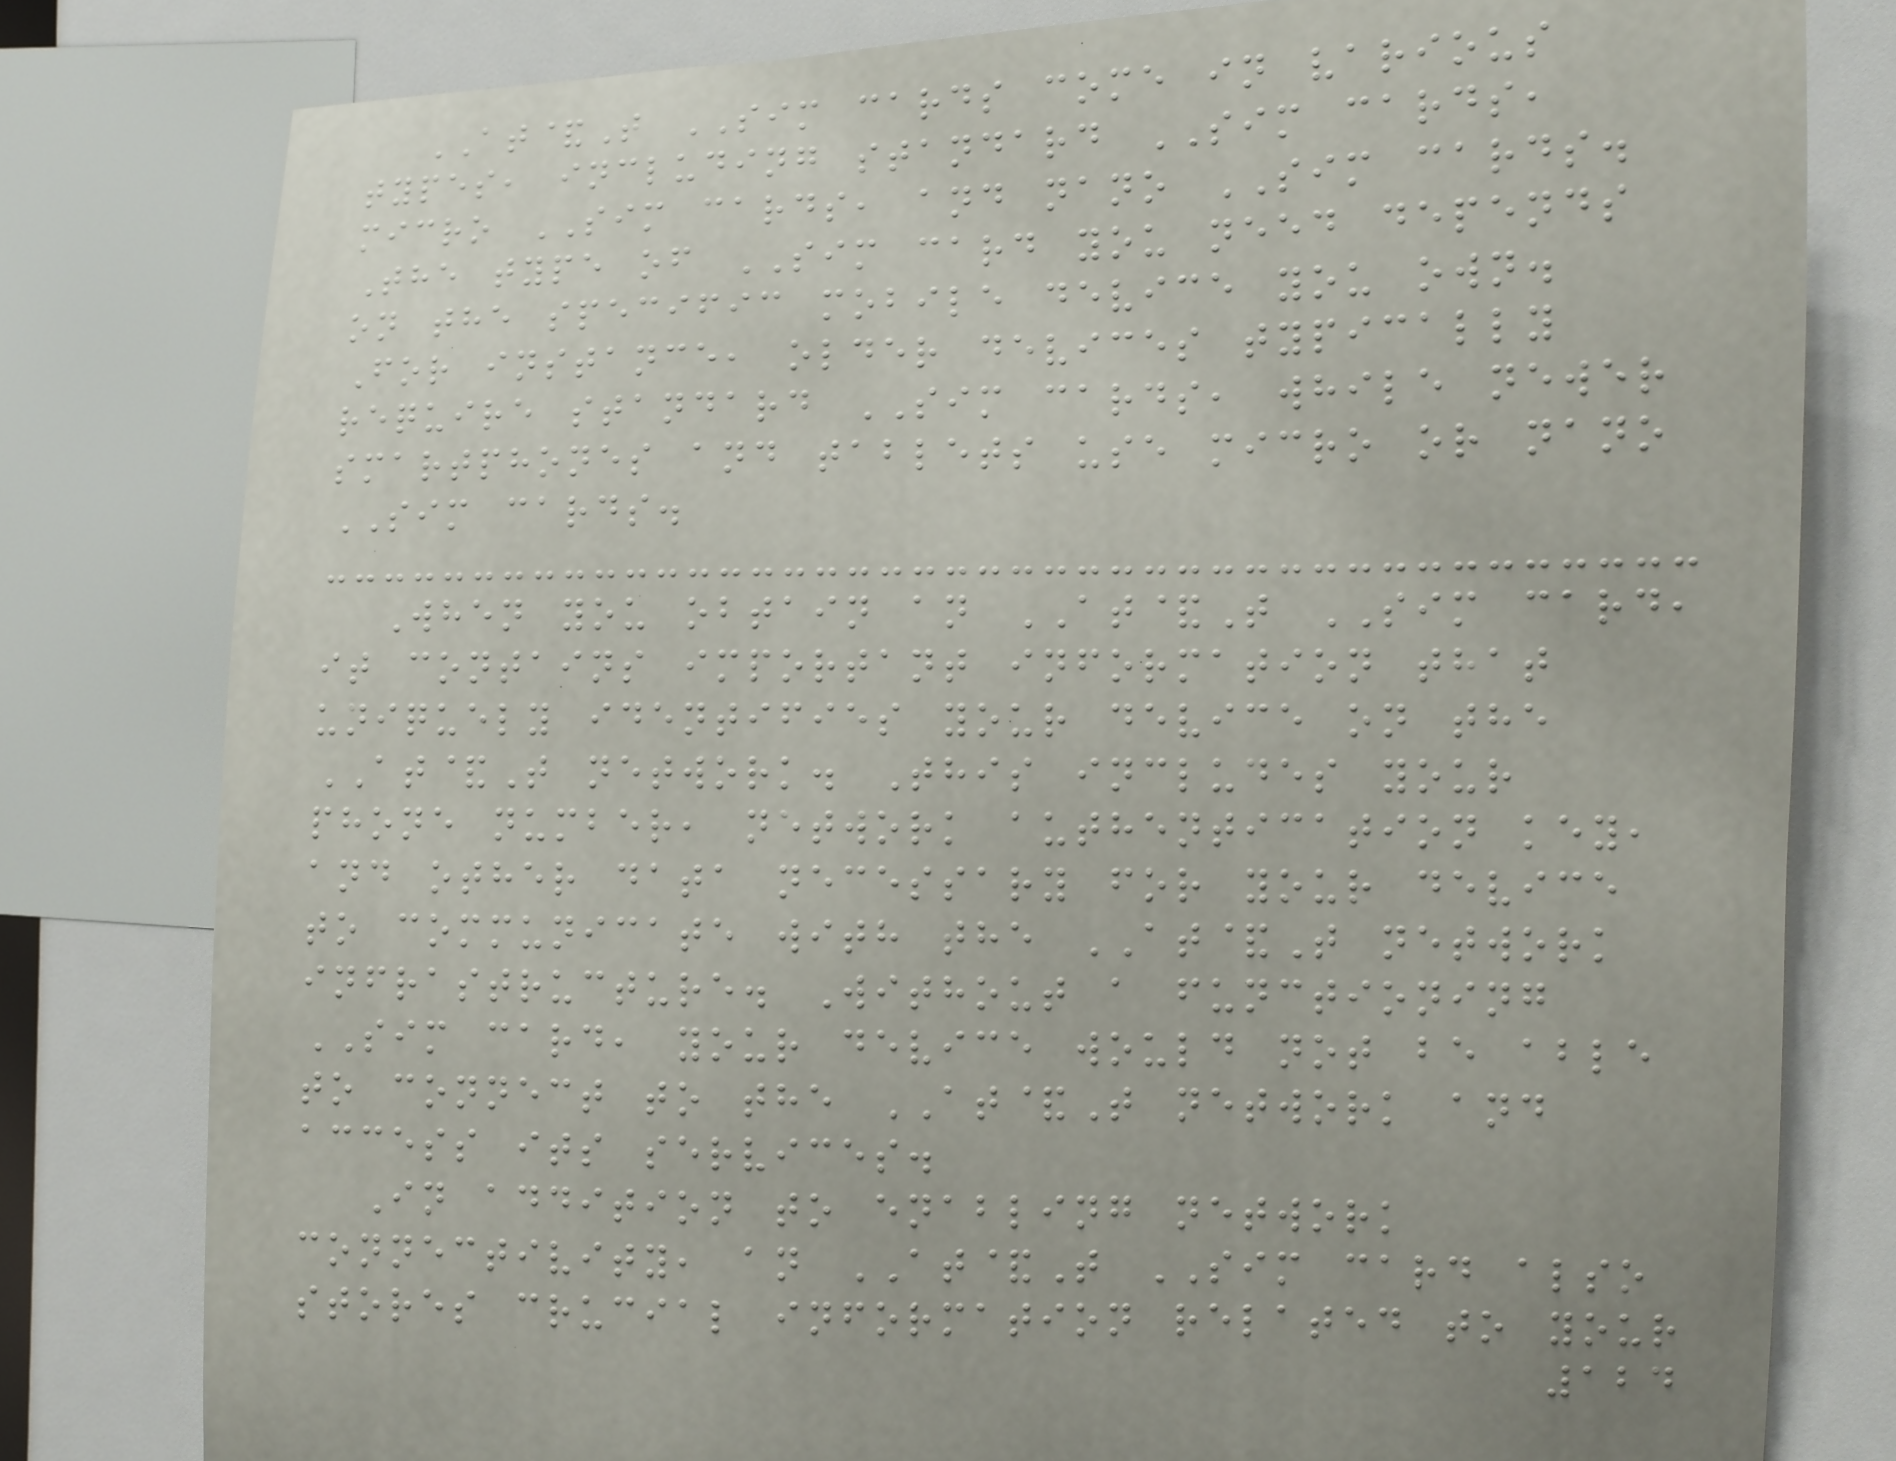AT&T SIM cards come in various
types, including standard SIM cards,
micro SIM cards, and nano SIM cards.
The type of SIM card you need depends
on the specific mobile device you own.
For instance, older devices typically
require standard SIM cards, while newer
smartphones and tablets use micro or nano
SIM cards.
When you obtain an AT&T SIM card,
it contains important information that
uniquely identifies your device on the
AT&T network. This includes your
phone number, network authentication key,
and other data necessary for your device
to communicate with the AT&T network
infrastructure. Without a functioning
SIM card, your device would not be able
to connect to the AT&T network and
access its services.
In addition to enabling network
connectivity, an AT&T SIM card also
stores crucial information related to your
124
